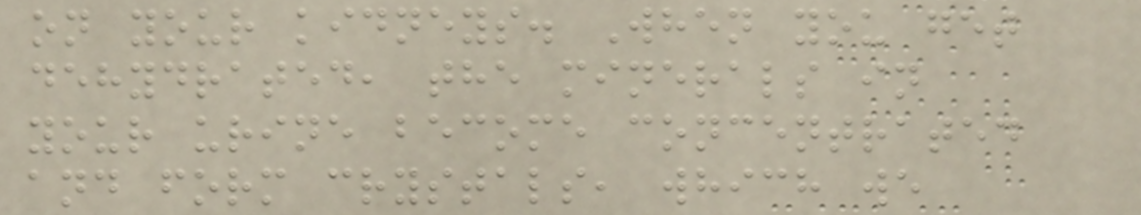on your kidneys. When you get
dehydrated, the minerals in
your urine become concentrated
and form crystals, which we
